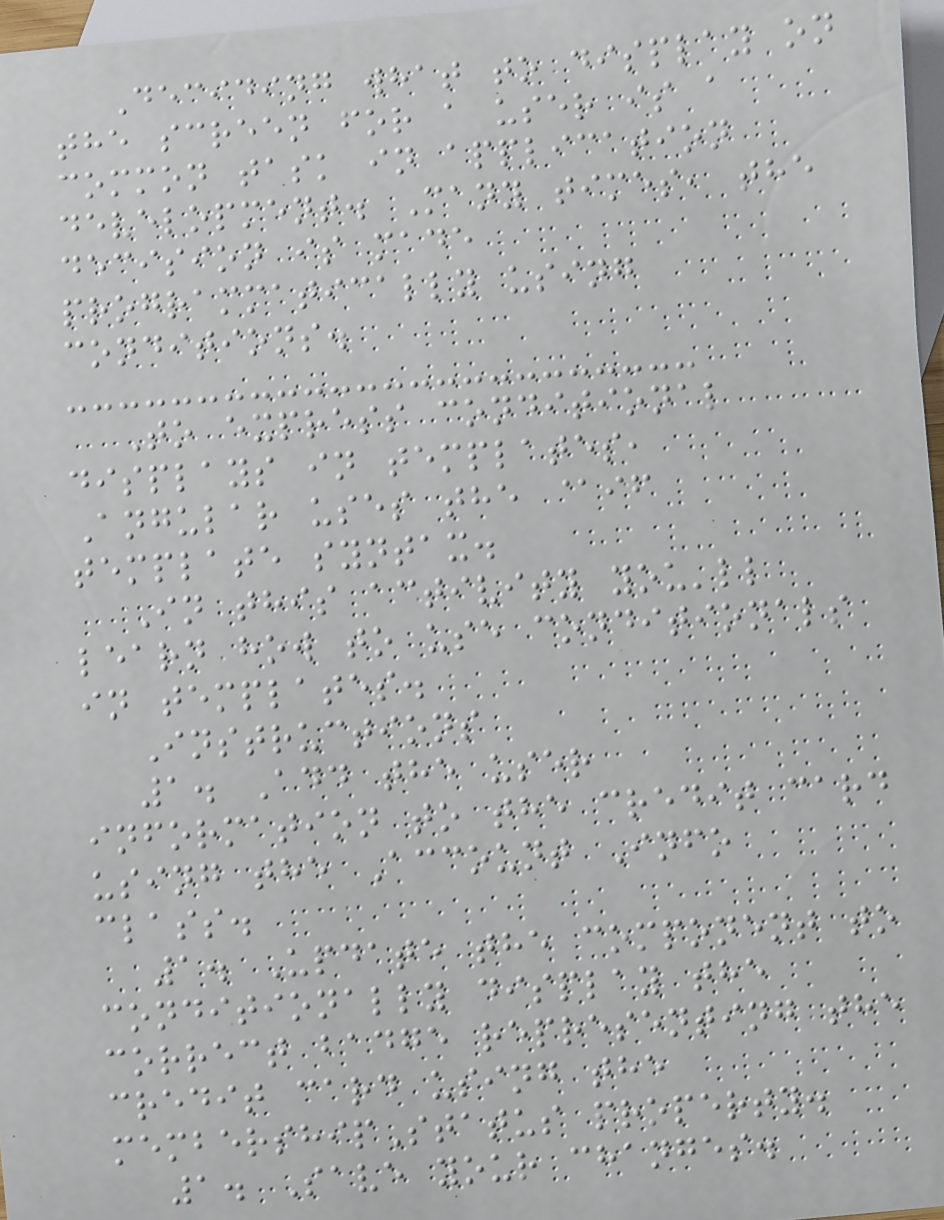Deciding what to display on
the screen for a user is a
common task in application
development. Many times, the
decision is made
programmatically using
conditions.
To express conditional
displays in templates,
Angular uses the @if
template syntax.
In this activity you'll
learn how to use conditionals
in templates.
Instructions
1. Add the user
information to the credit card
using the Account Info
class.
1. Update the component to
conditionally display the
correct badge representing the
credit card using the
membershipStatus property.
1. Save your changes.
